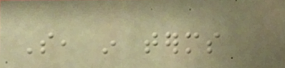So, in terms
